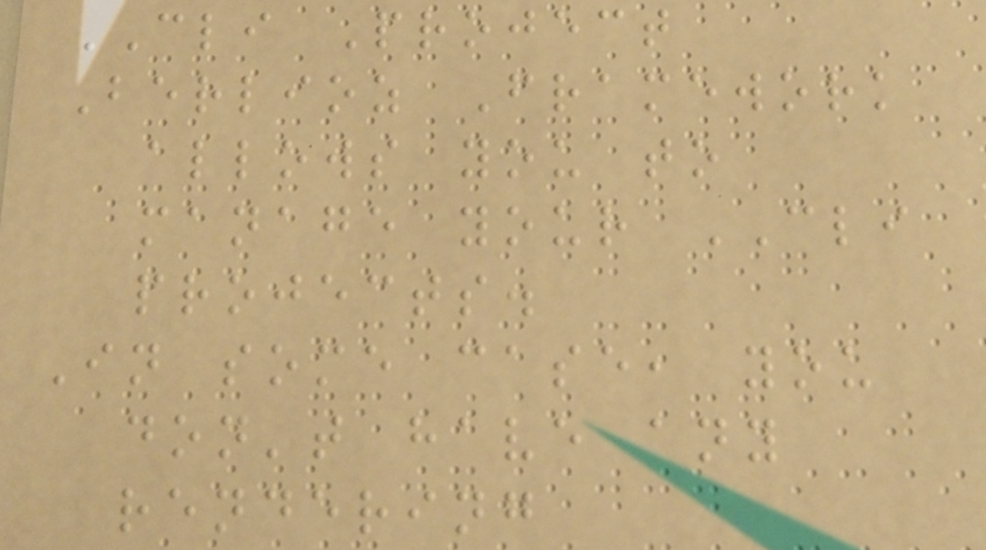CLI Project
Berlioz Framework
allows you to
manage your CLI
projects.
In some case, you
don't have any
rendering
